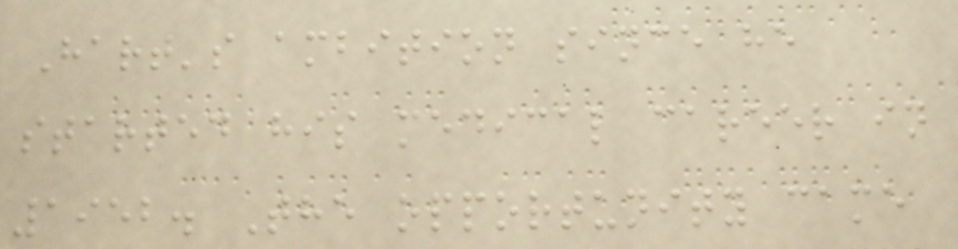Hart's ambition since he
started his medical career in
1952. The opportunity came
